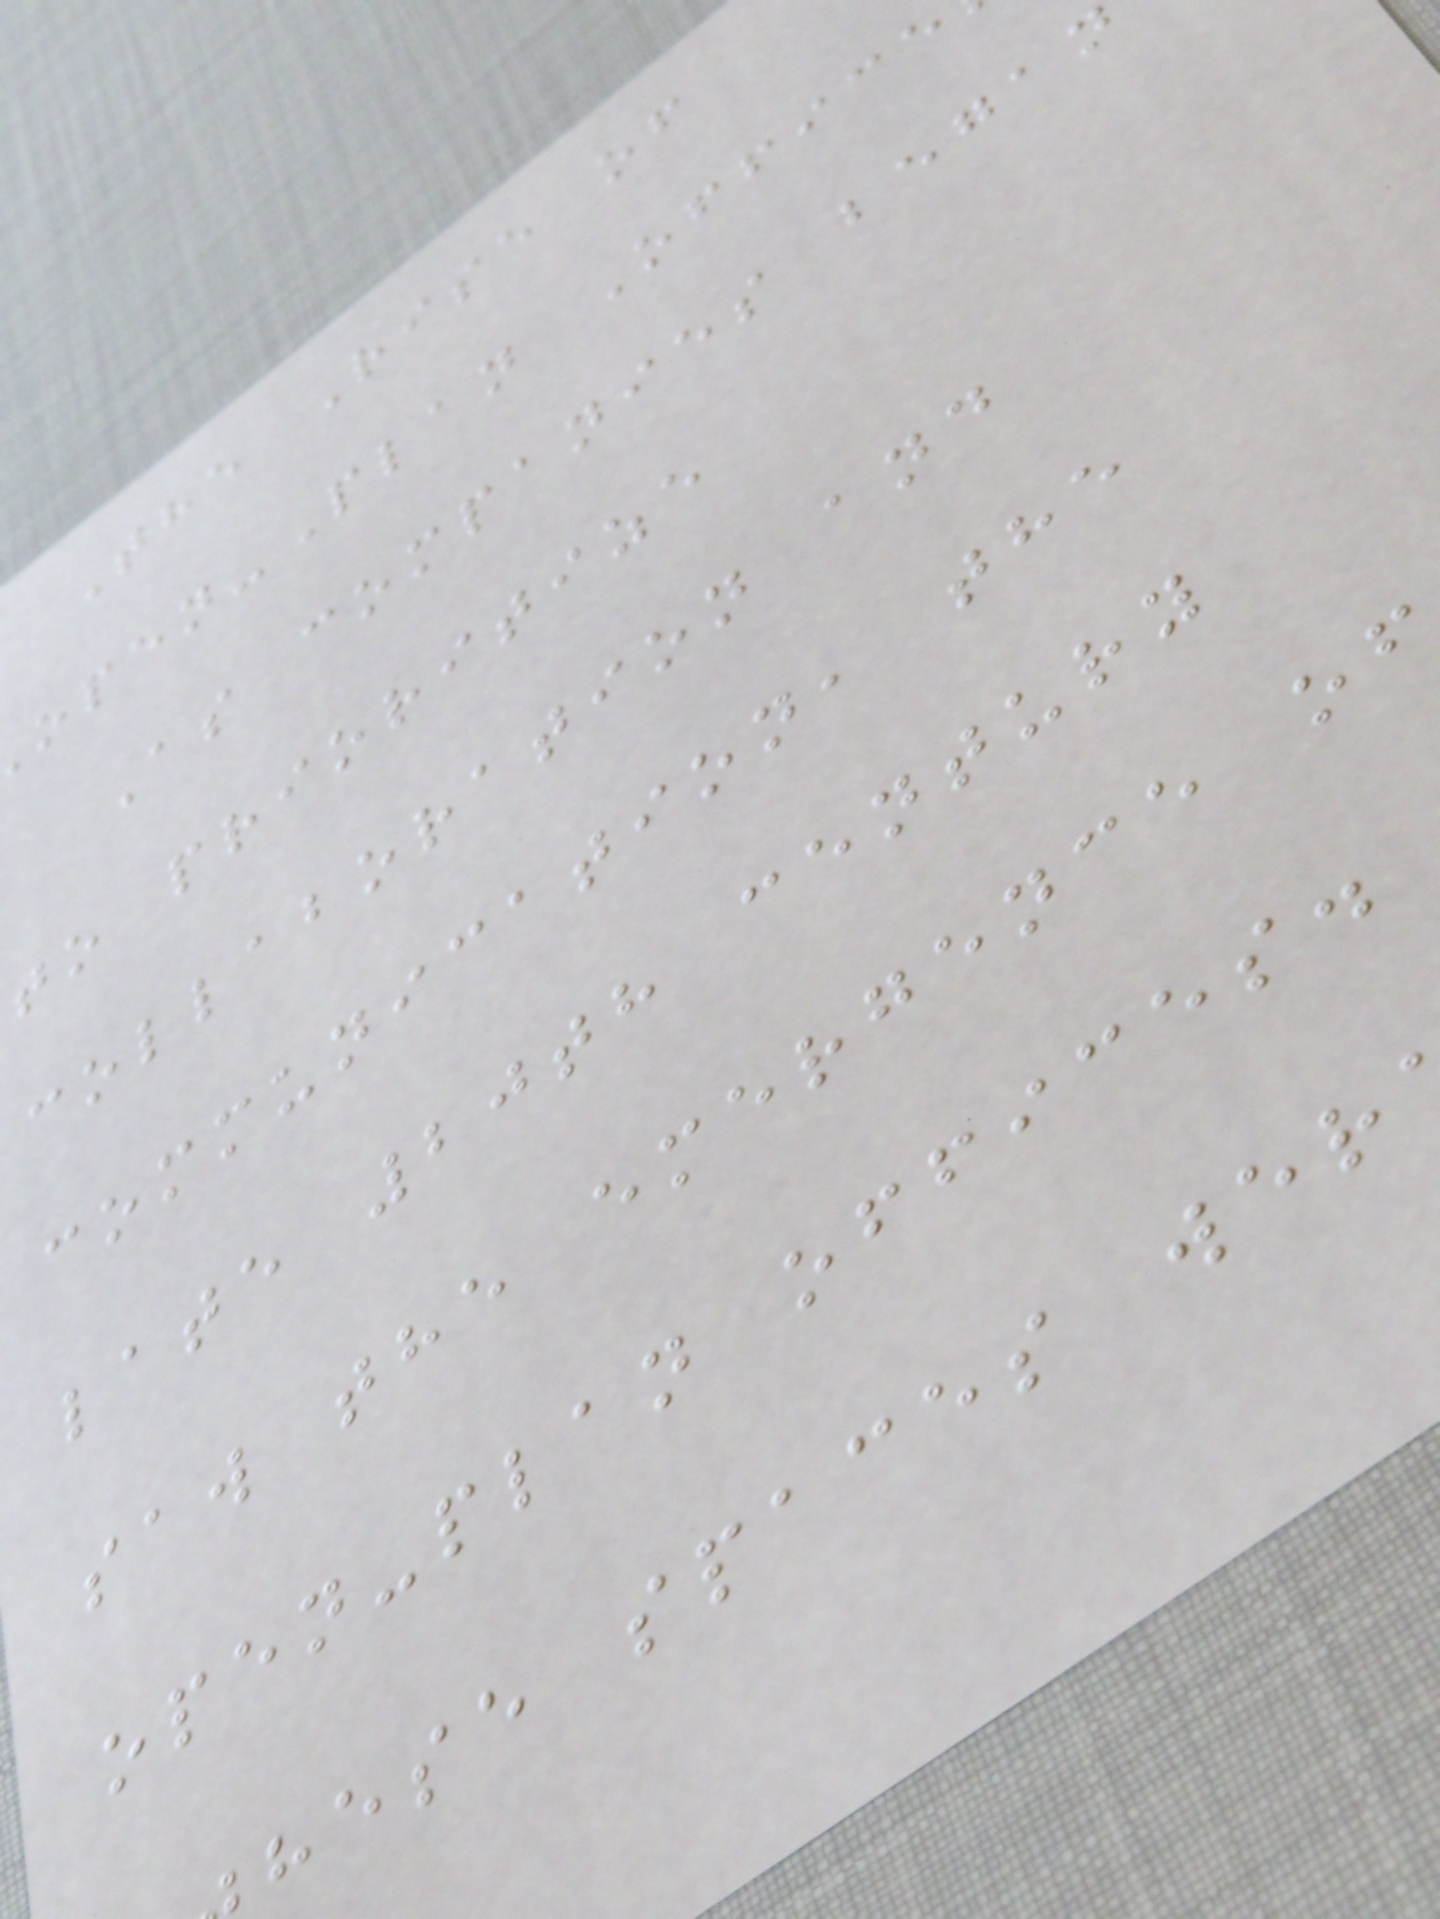The Rise of
pen-Plan Office
As companies began
to prioritize
collaboration and
communication, the
late 20th century
saw the emergence of
open-plan offices.
hese spaces wer
